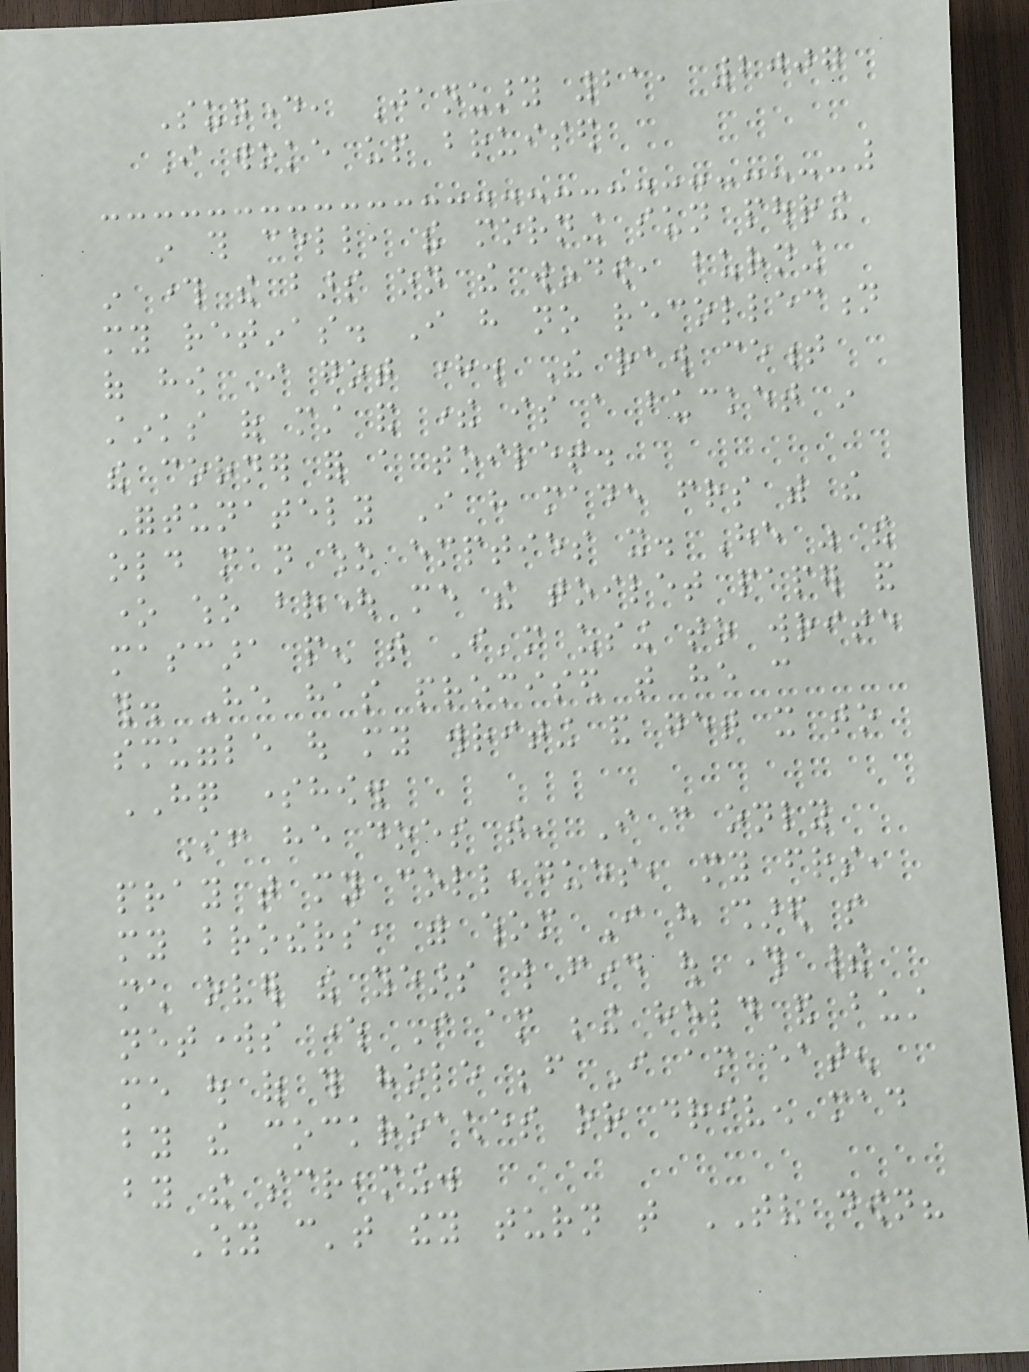Sunday, January 21, 2007
I woke up bruised
in this cell, the morning sun pouring
in through the bars on the window, burning
my retinas. I have no recollection
of how I got here. The raw cement
stinks of must and there is a bucket in
the corner for a toilet.
Fortunately I have made friends with the
old man who empties it. He was the
one who brought me the toilet paper and
mascara pen that I'm using to write
this. He has promised that he can
smuggle out my writing and get it to
HQ somehow.
If he does that, I can only
pray that my colleagues, my friends,
my brothers, with whom I have shared so
much over the years will find out through their
networks where I am being held and bust
me out of this hole before I am eaten
by the cockroaches or driven mad
by the screaming.
Why can't they turn that TV down?
